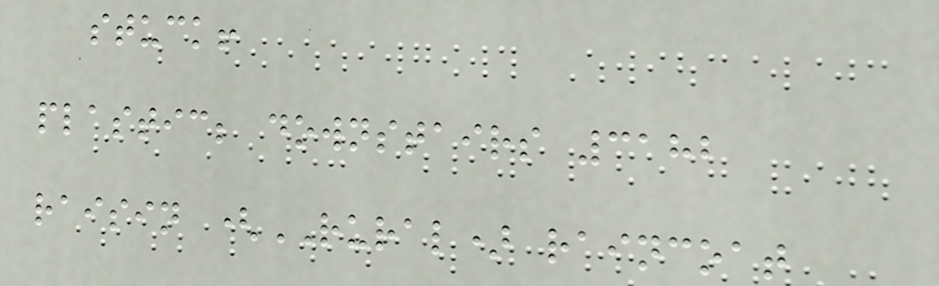stuck!
plastic; downstairs 3182
raisin (RURAL) raincoat
